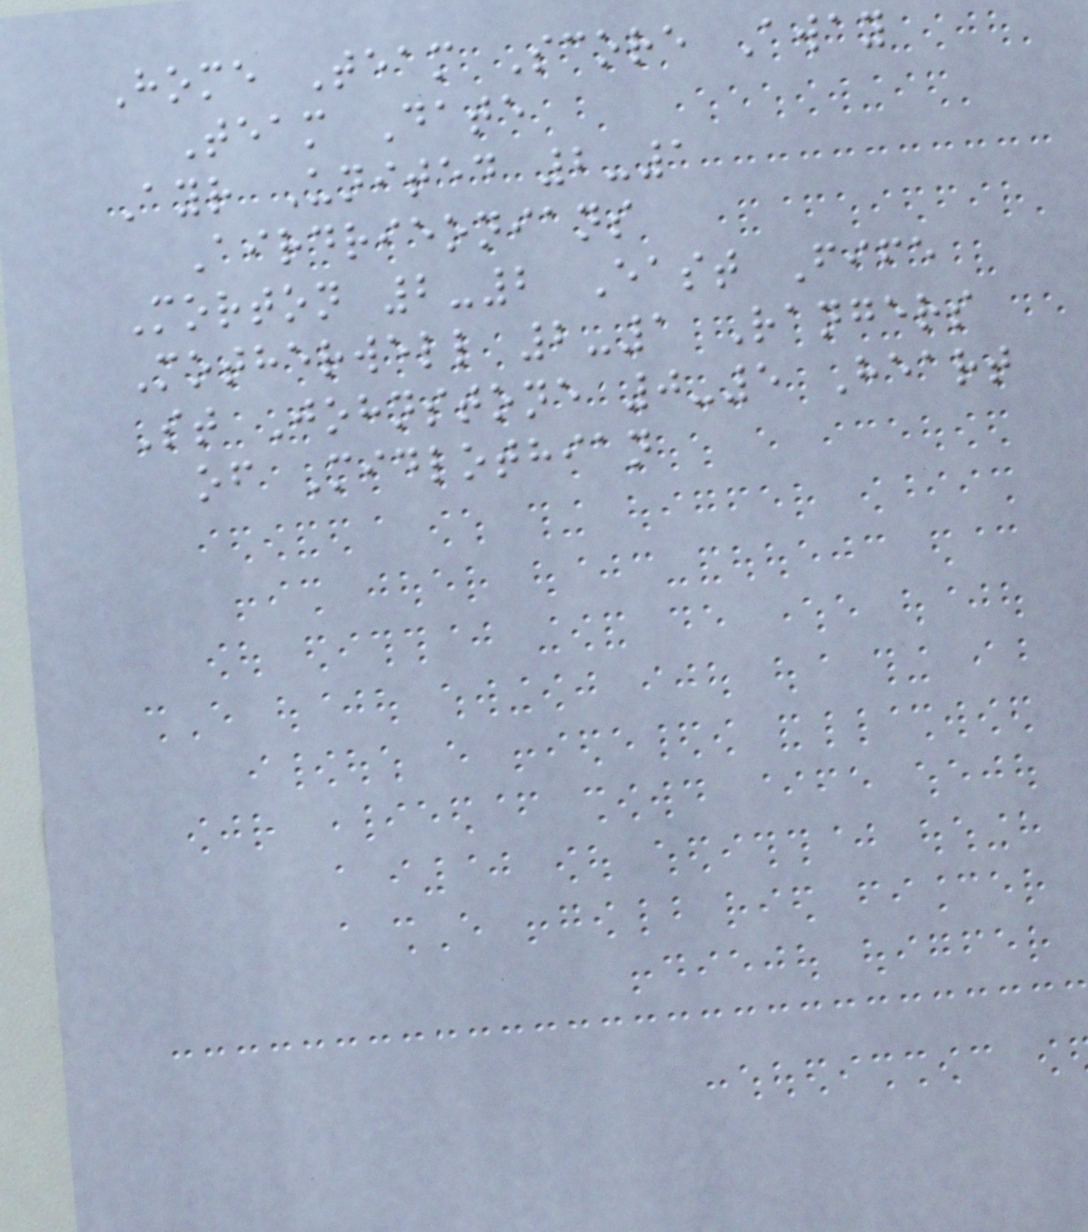Home Team Score Away
Team Date
Ayr United 2-1
Airdrieonians
Morton 2-2 East Fife
Motherwell 2-1 Rangers
St Johnstone 0-5 Heart
of Midlothian
